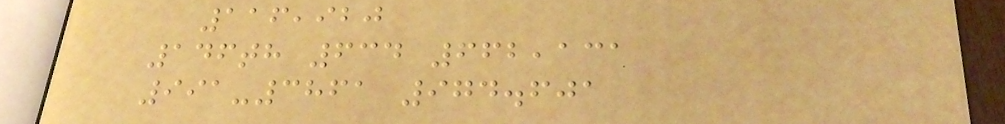116,920
146th 634 662,131
991-3861 974.601
